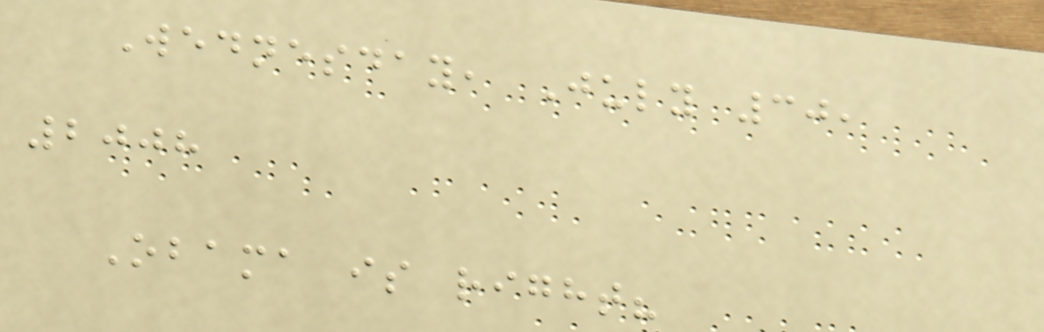Wednesday, July 30,
2008
Obama is right?
